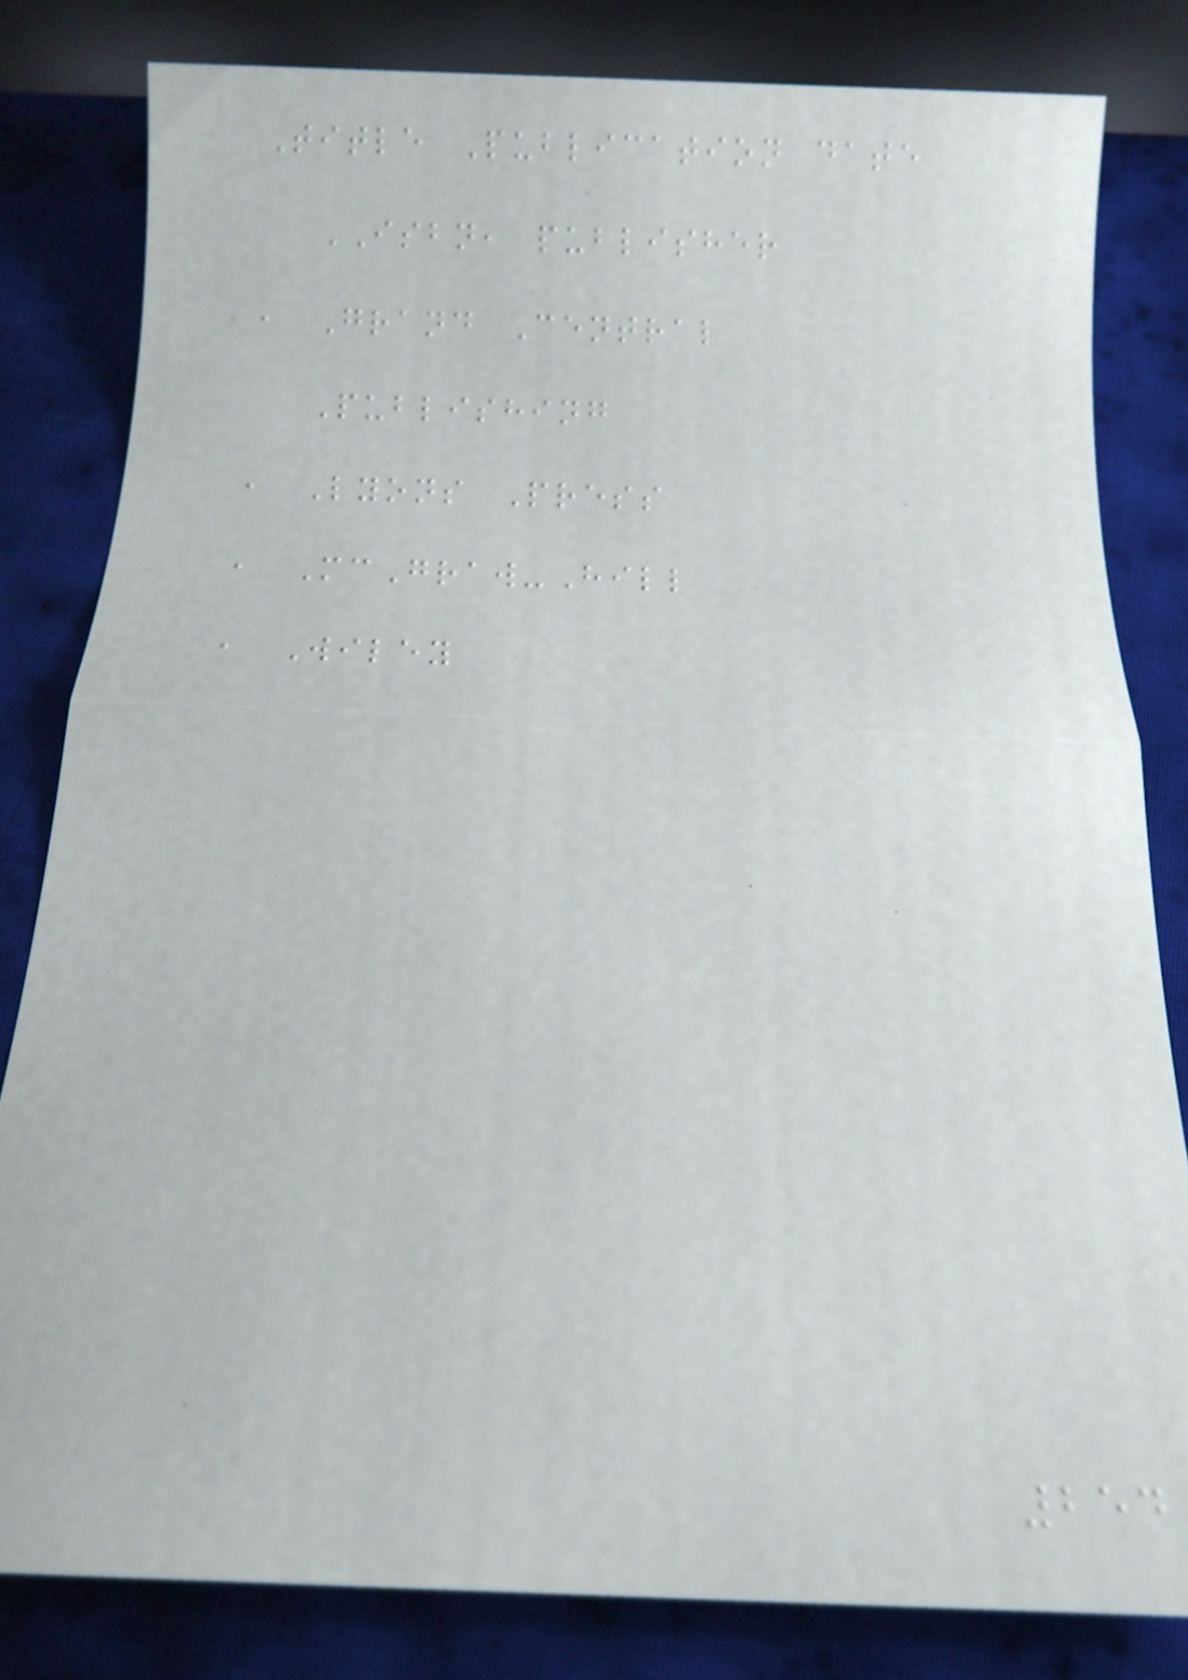Title Publication date
ISBN, publisher
, Grand Central
Publishing
, Lyons Press
, McGraw-Hill
, Wiley
254
